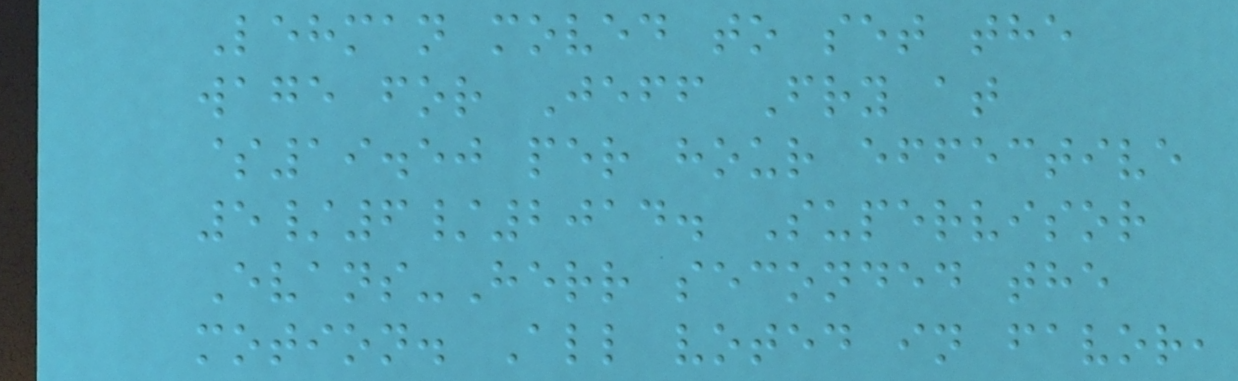Lehman moved to set the
wage for Jeff Fry at
$19.50 per hour effective
5/6/2014. Supervisor
Evans-Herr seconded the
motion. All voted in favor,
